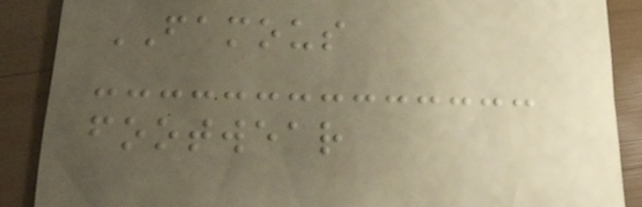FAMOUS
footwear
